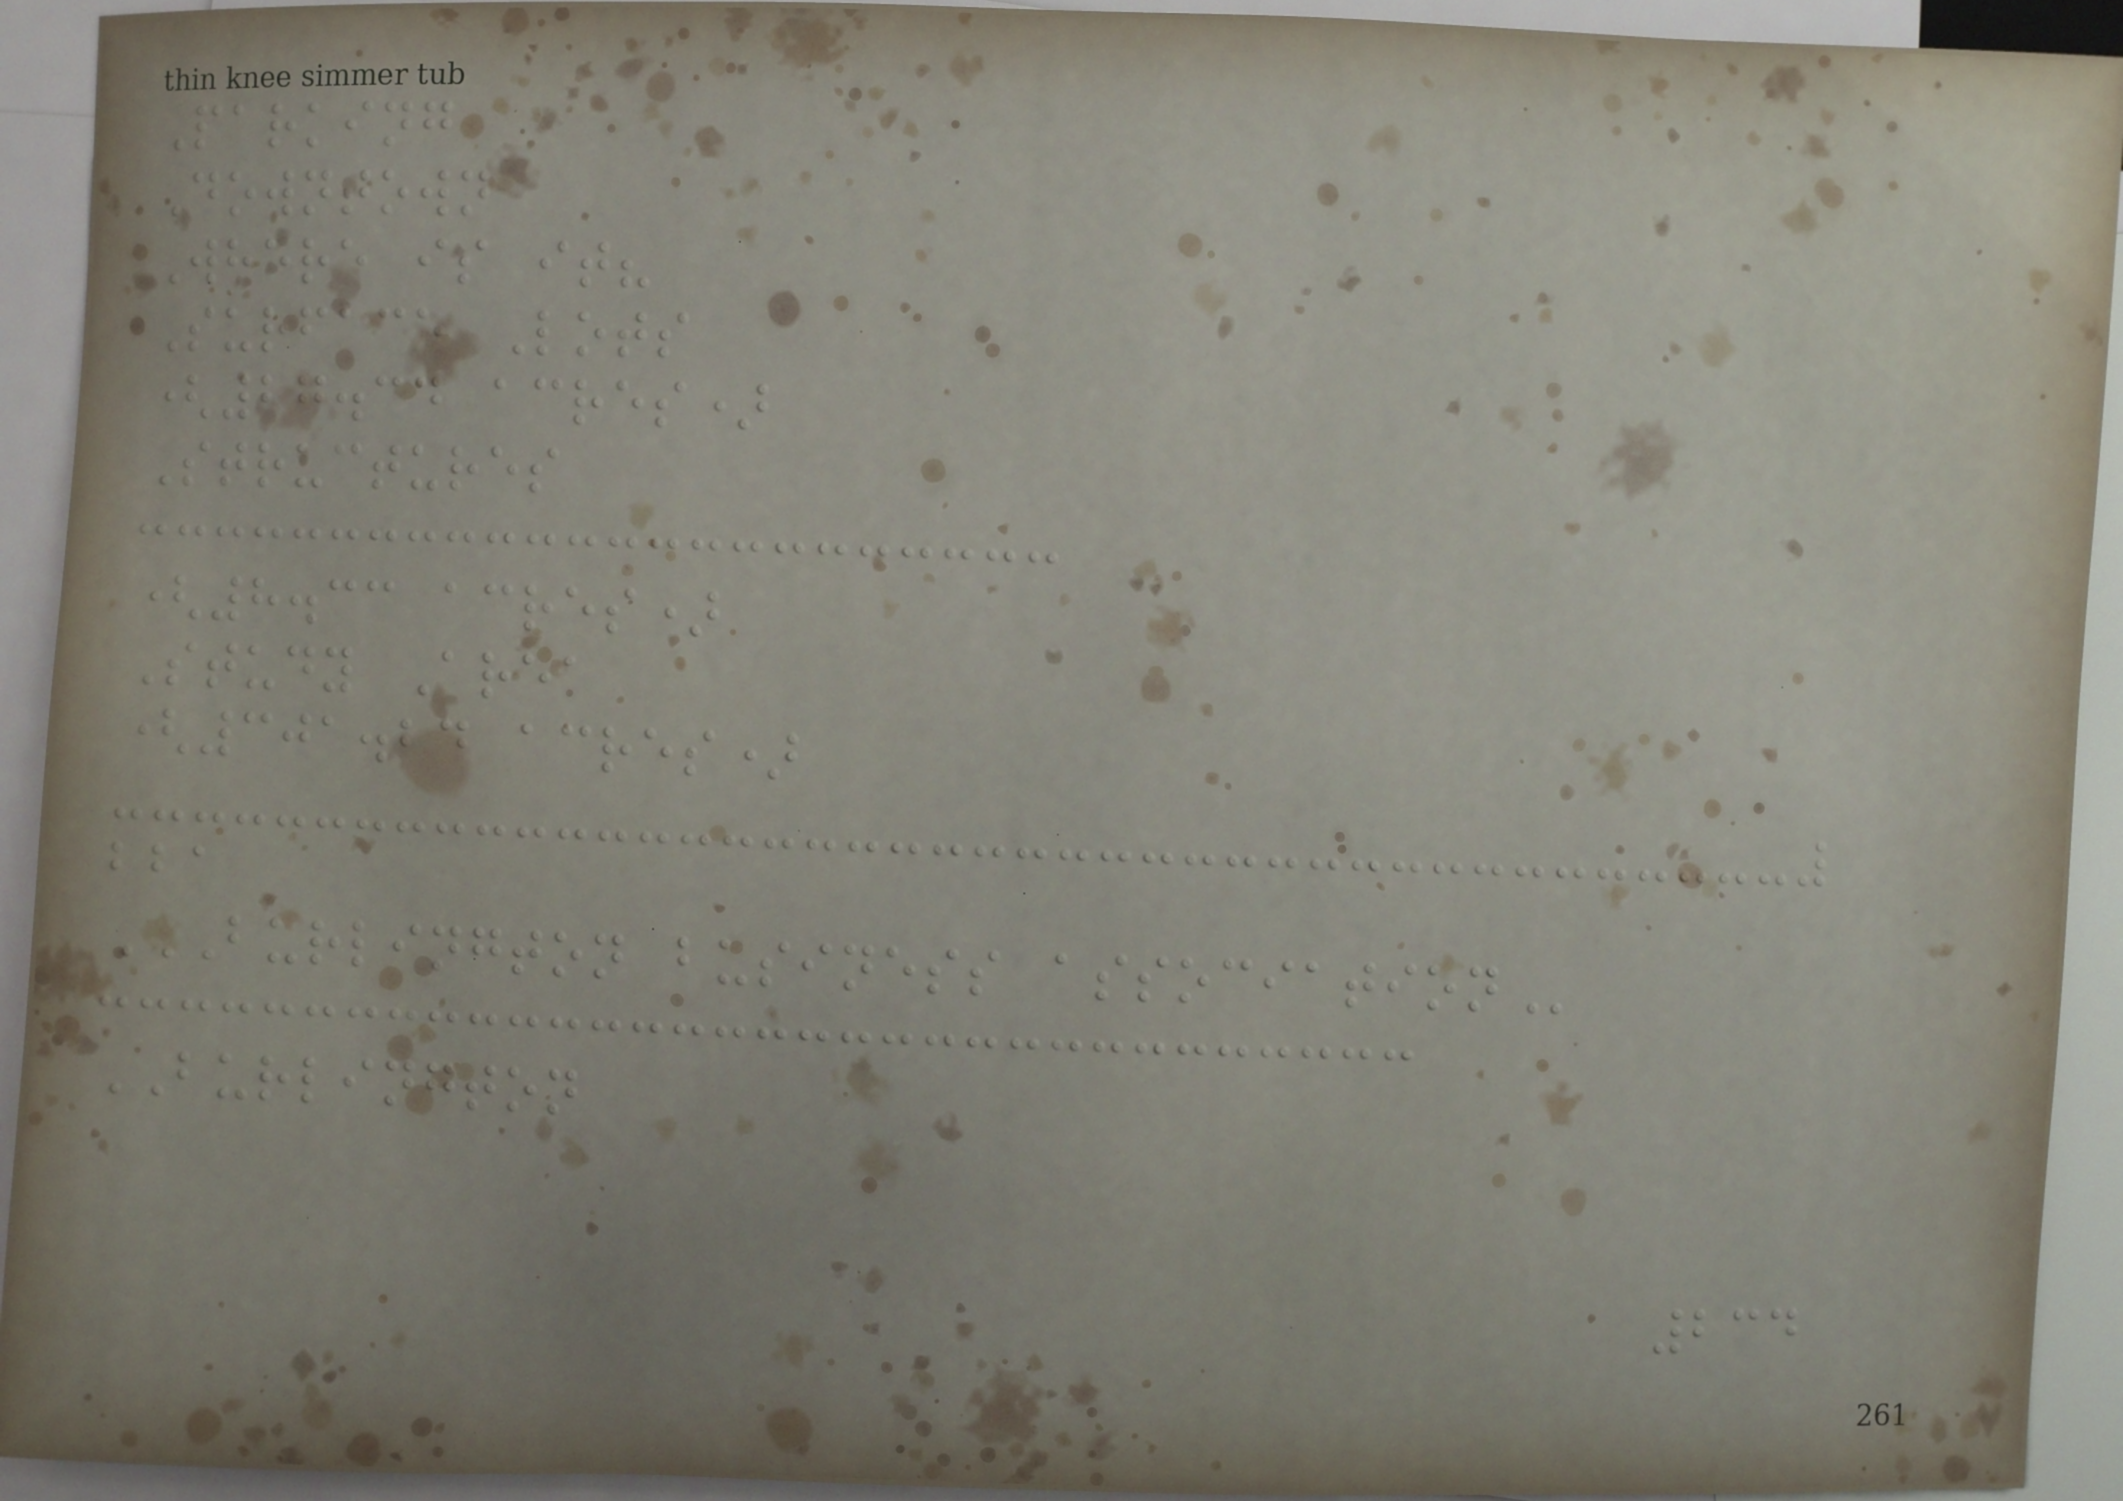Parking
Downtown
Where is it?
Surface Lots
(27.34 acres)
Structures
(8.33 acres)
Study Area
(301.24 acres)
bba
BURLINGTON BUSINESS ASSOCIATION
BURLINGTON
234
